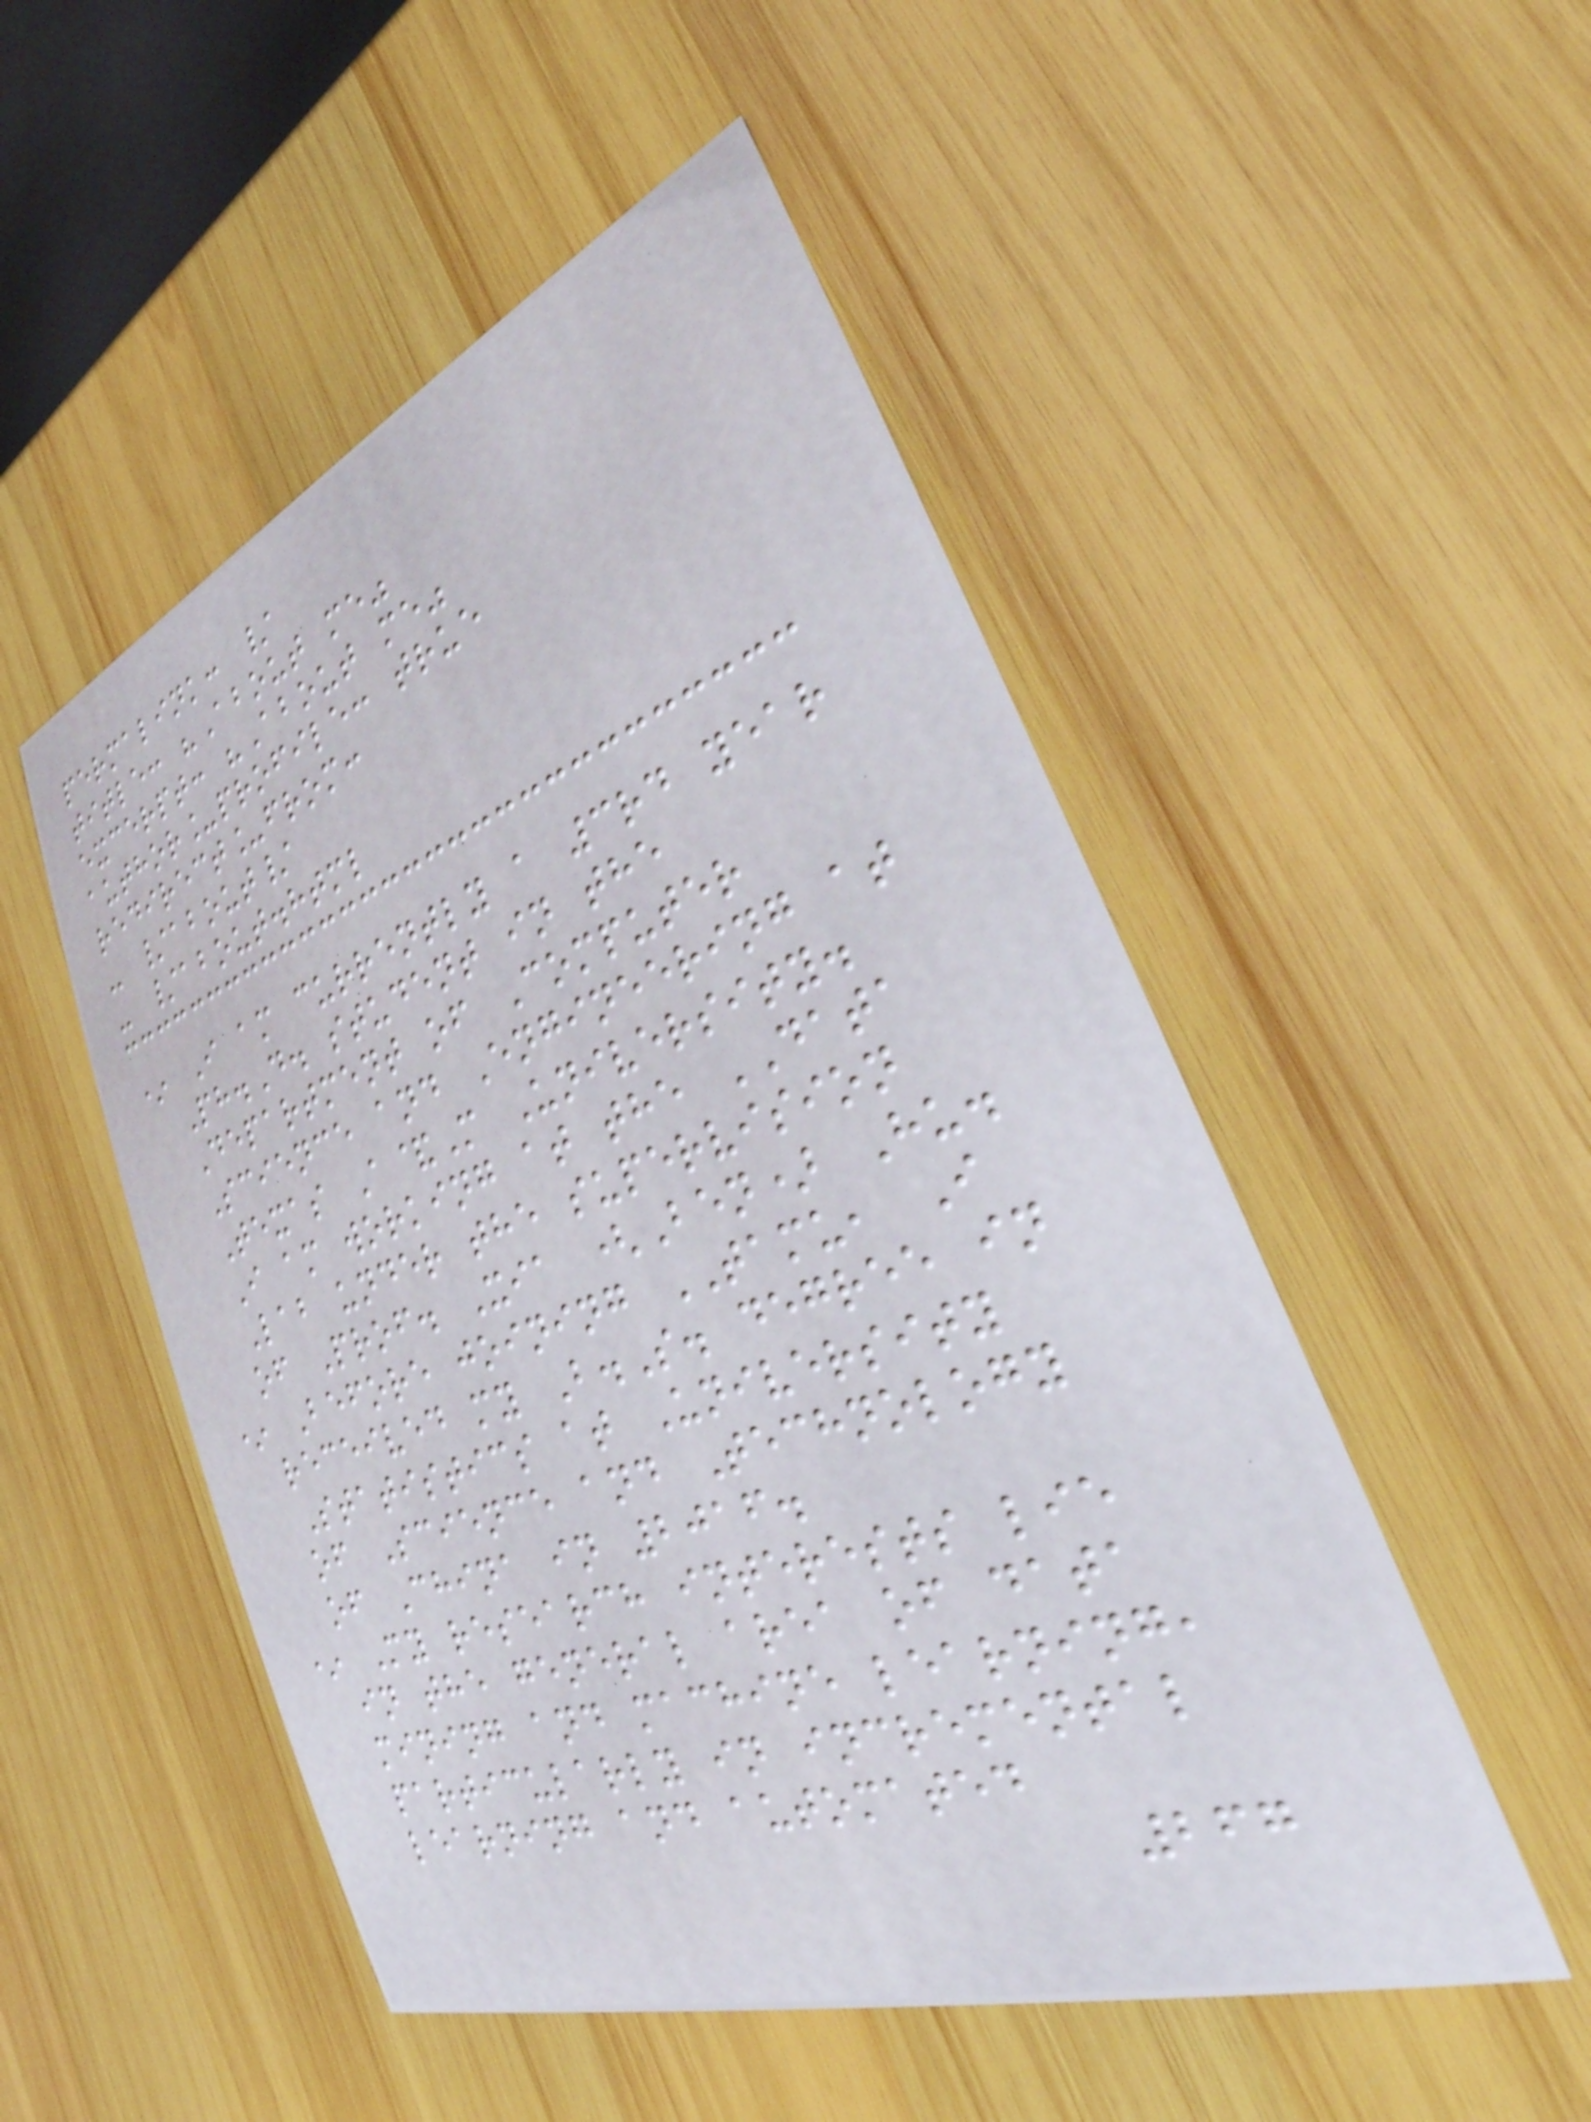permalink: /
title: "About me"
excerpt: "About me"
author_profile: true
redirect_from:
- /about/
- /about.html
* I am currently a 3rd year
Ph.D. student in the
Department of Computer
Science and Engineering at
Texas A&M University.
I am working at the DATA
Lab under the supervision
of Prof. Xia (Ben) Hu.
* Before joining TAMU, I
received my B.S. degree in
Statistics at University
of Science and Technology
of China in 2016.
* My research interests lie
in the general area of data
mining and machine learning,
particularly in incremental
learning and automated
267
